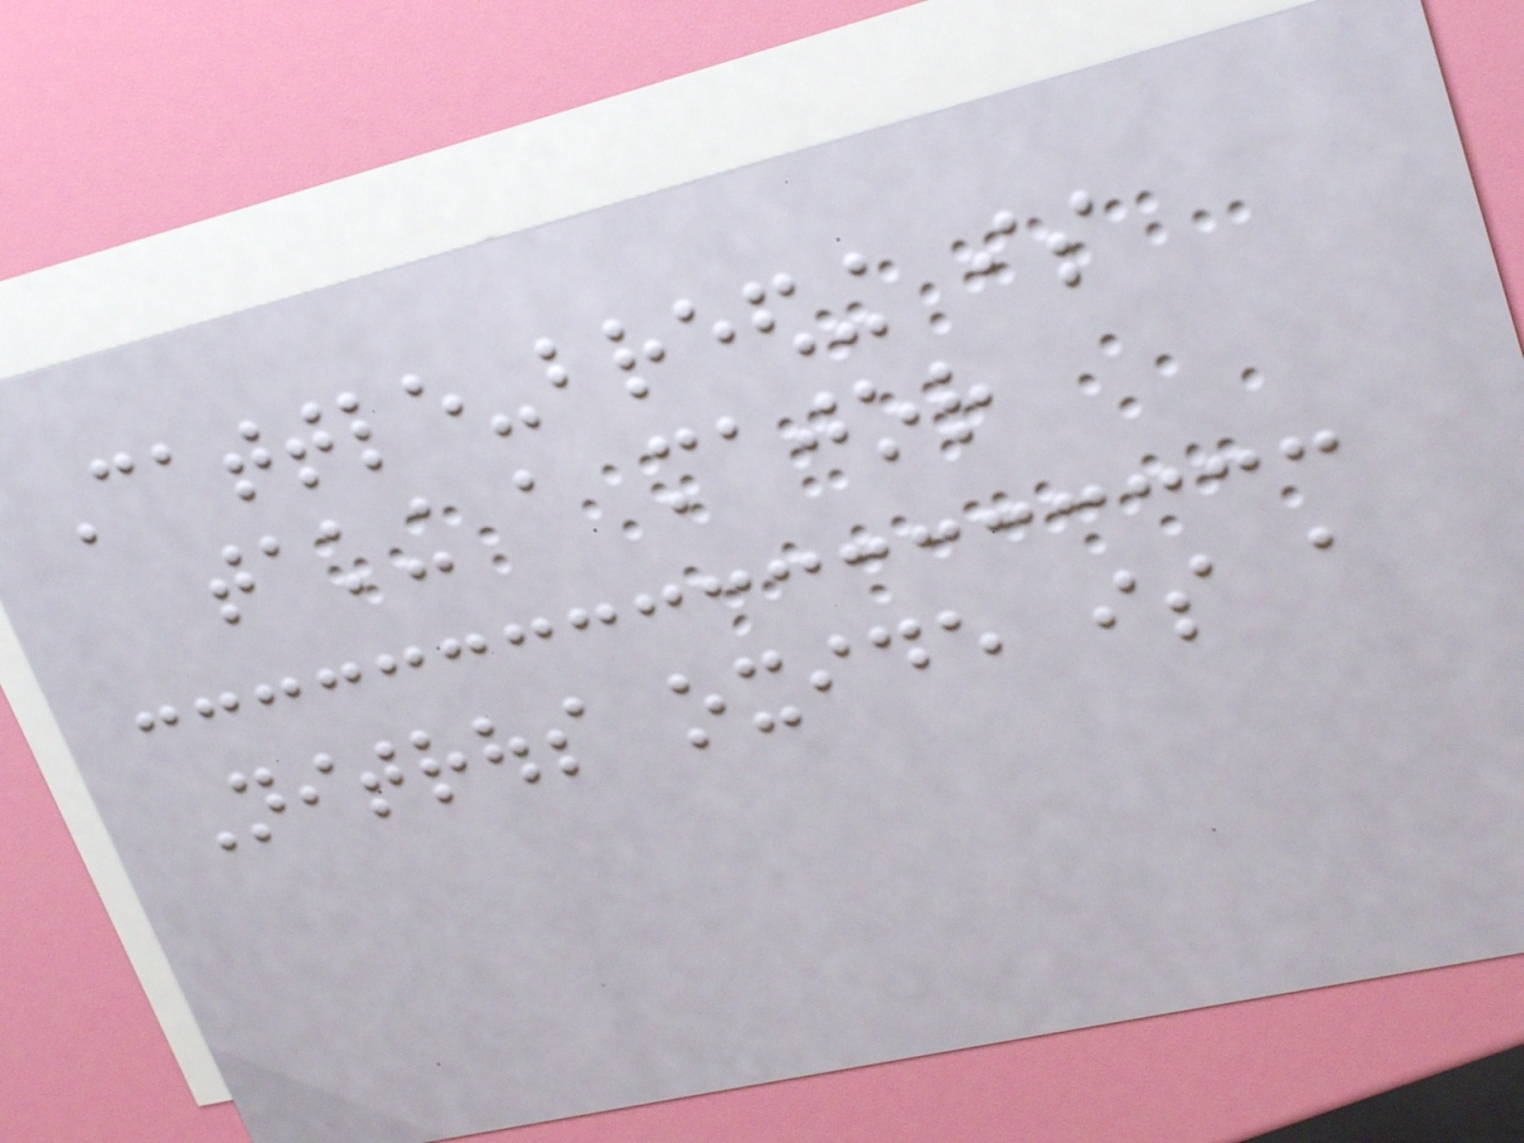Cattle-breeding is
taking a major
Nitrous oxide is a
